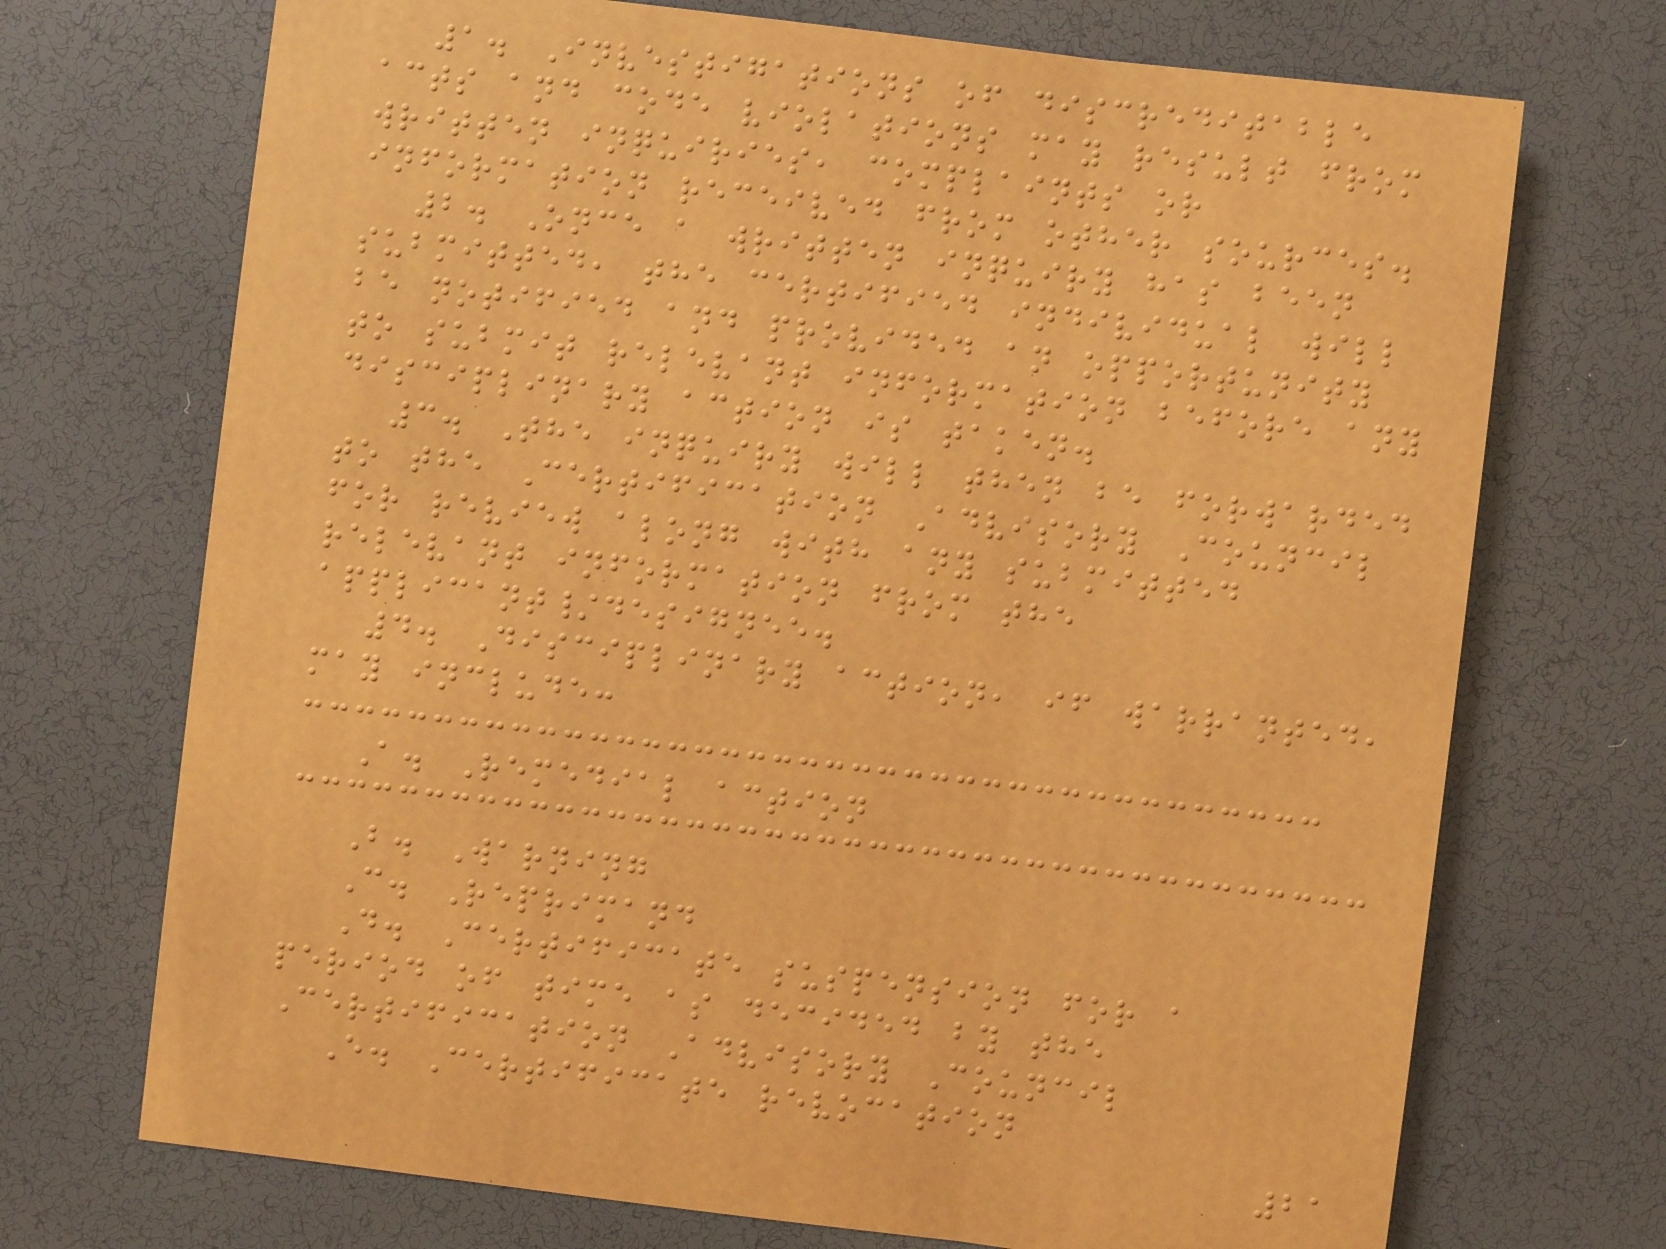1. Investigations of discreditable
acts and code violations may result from
written inquiries, complaints or
information received from other sources.
2. Once a written inquiry has been
submitted, the certified individual will
be notified and provided an opportunity
to submit relevant information before any
disciplinary action is taken.
3. The inquiry will then be forwarded
to the Certification Advisory Council
for review along with any submitted
relevant information from the
applicant/designee.
4. Disciplinary action, if warranted,
may include:
A. Remedial action
B. Warning
C. Reprimand
D. Certificate suspension for a
period of time as decided by the
Certification Advisory Council
E. Certificate revocation
21
